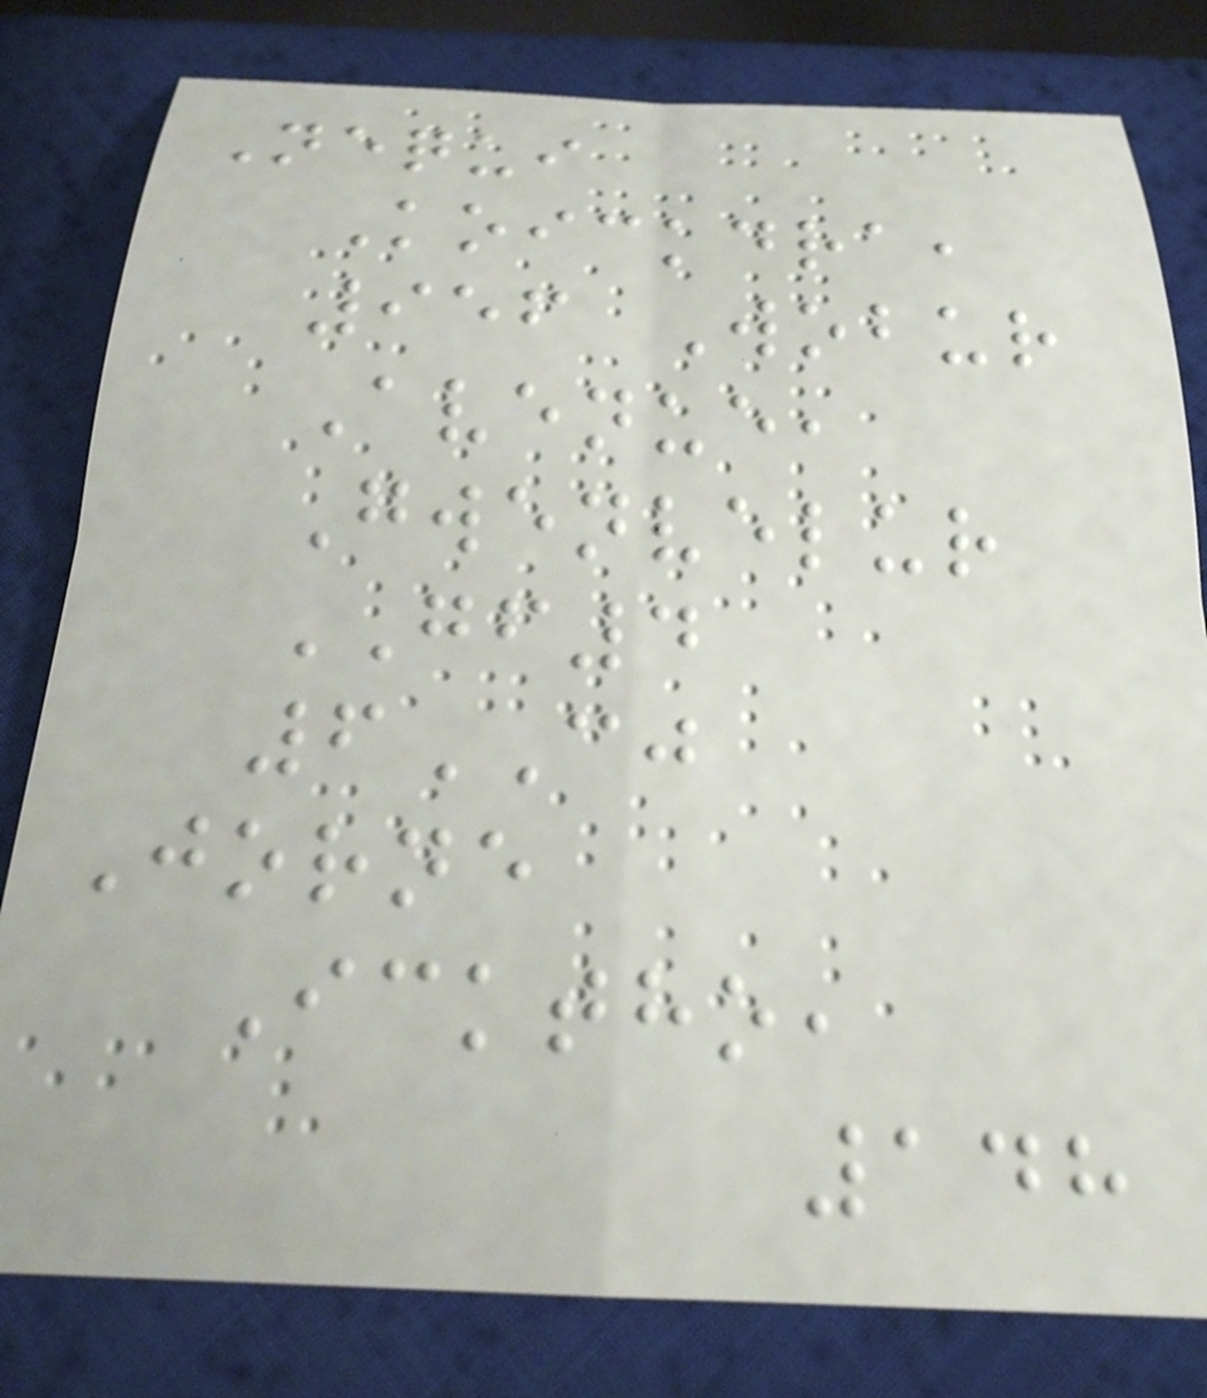Nequi
Koickdra,
956 Wobur
Avenue,
Gwenvelur
GF4
6CJ
Jorne
Icktho,
148
